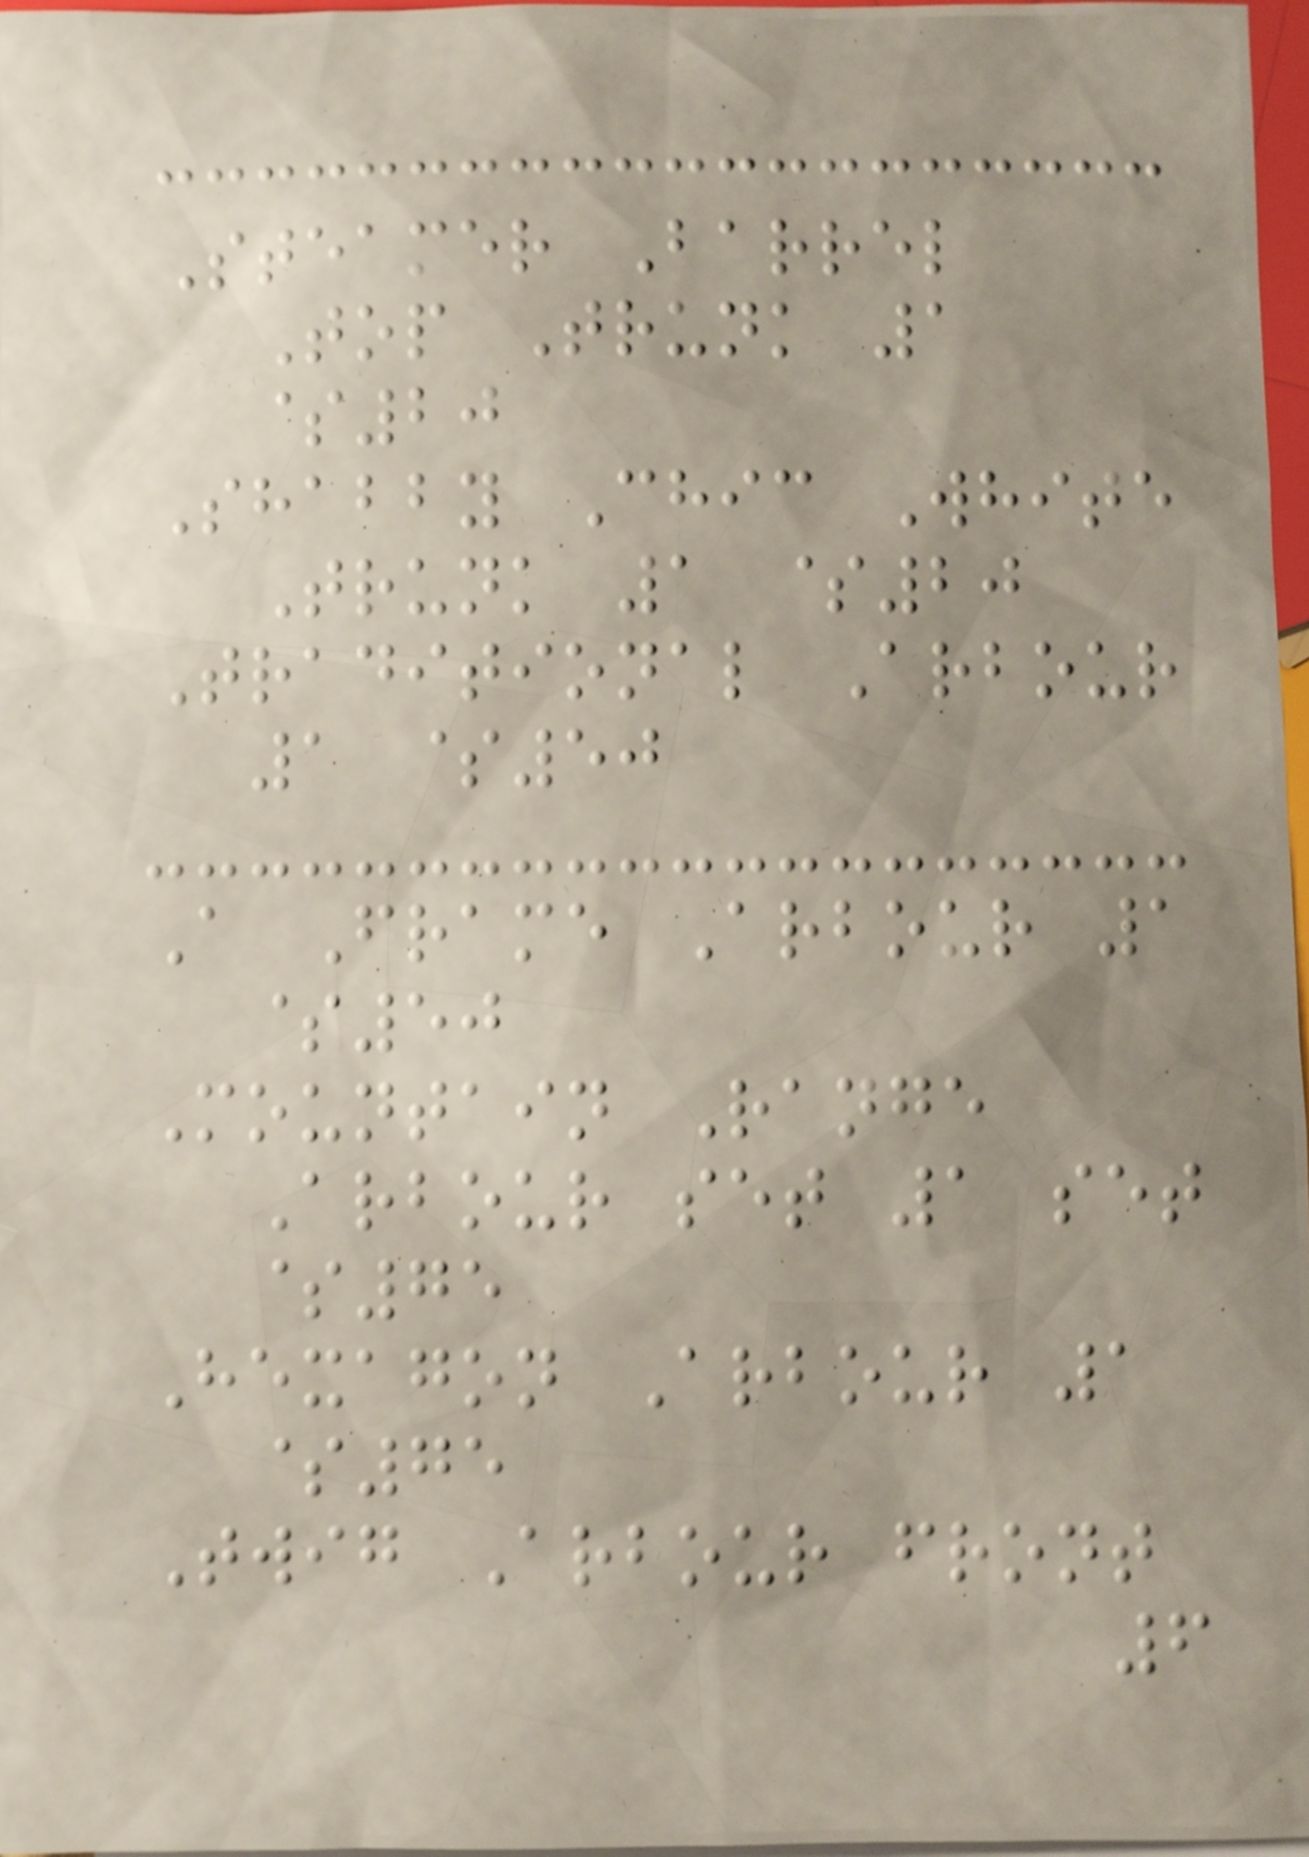Steamer Barrel
Top Trunk 1
$20
Shabby Chic White
Trunk 1 $20
Traditional Arbour
1 $50
A Frame Arbour 1
$50
Mountain Range
Arbour set 1 set
$75
Hexagon Arbour 1
$75
Twig Arbour front
6
